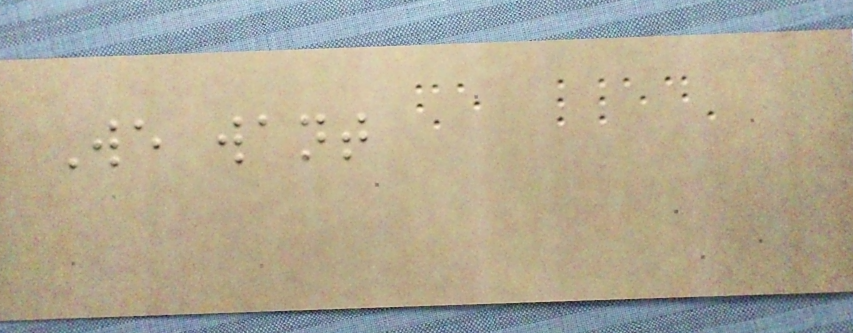We want
